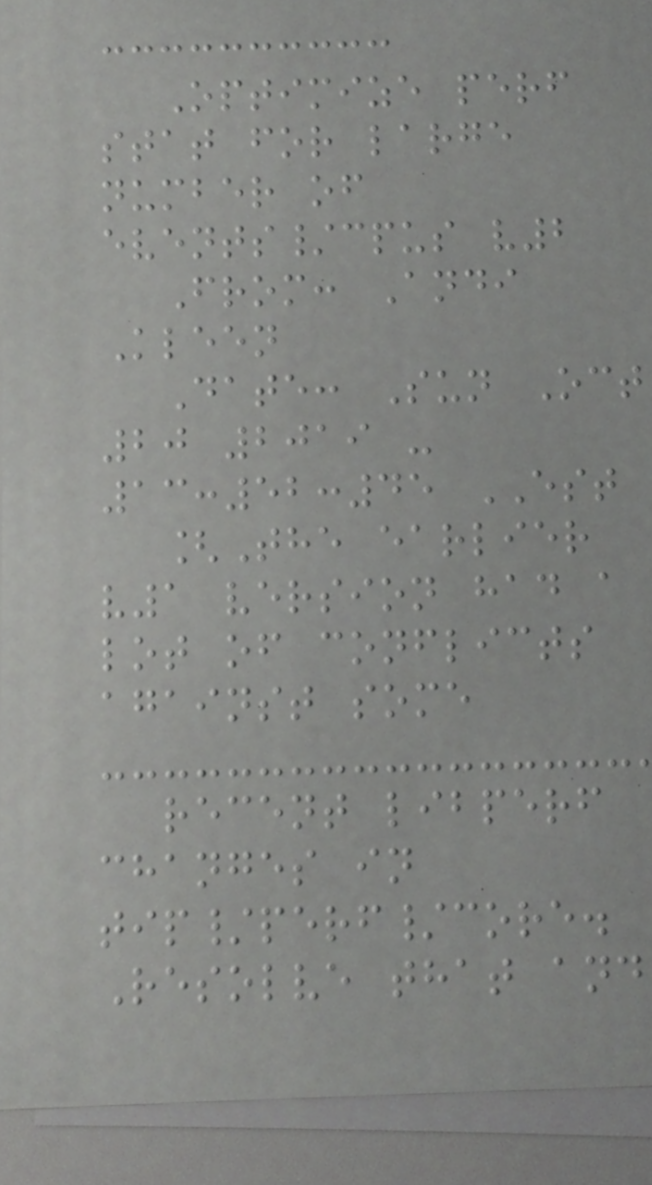Optimize perf
stat for large
number of
events/cpus v2
From: Andi
Kleen
Date: Sun Oct
20 2019 -
13:52:45 EST
[The earlier
v1 version had a
lot of conflicts
against some
recent libperf
changes in
tip/perf/core.
Resolve that and
